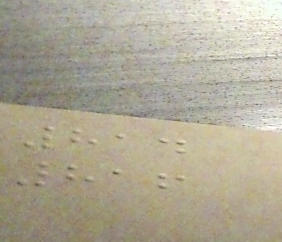814
816
